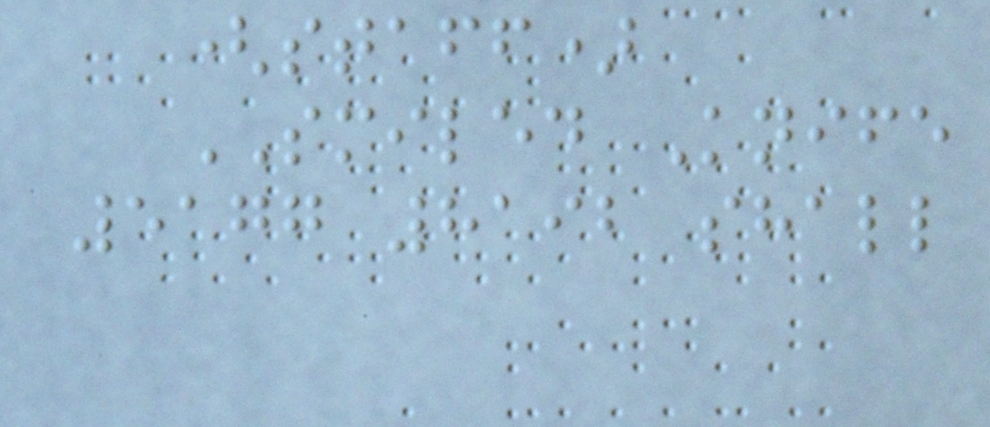(staff)
SMILED Knife
5177 8192 shall
